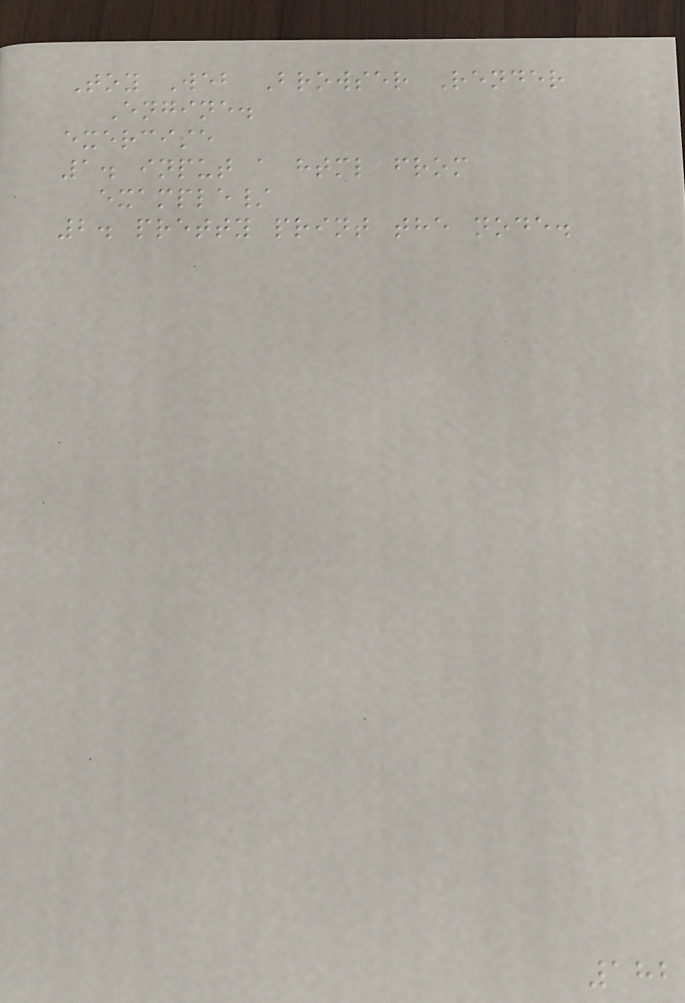Toy Web Browser Render
Engine.
exercise
1. input a html from
example/
2. pretty print the node.
182
